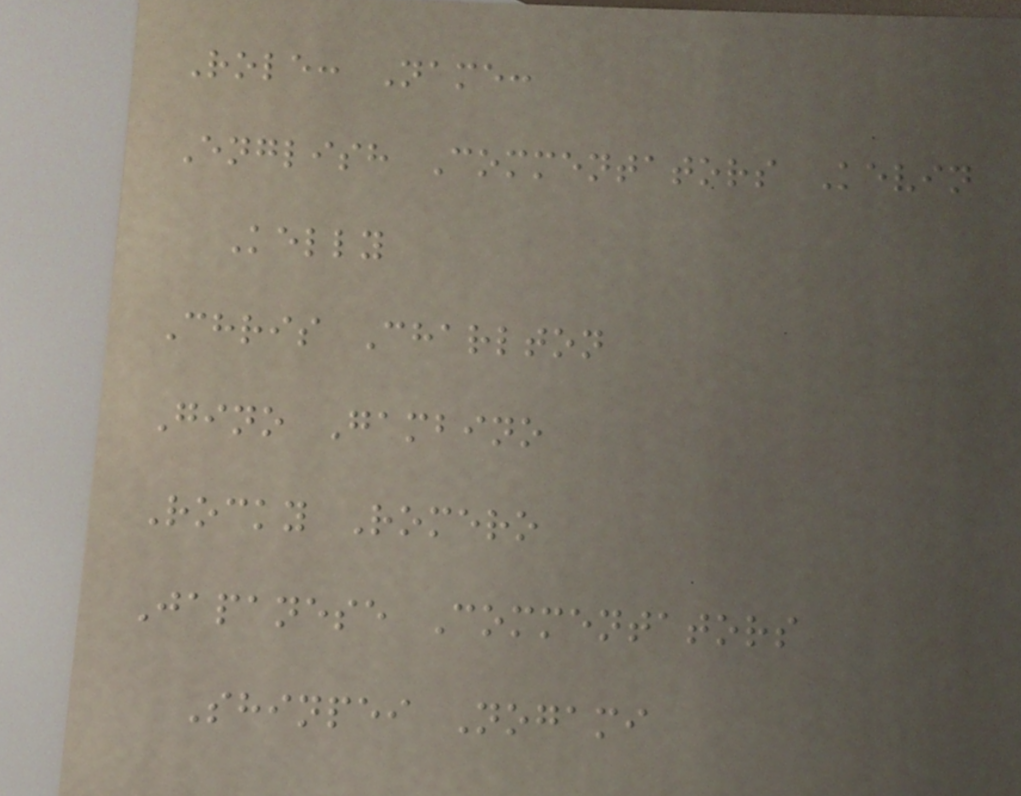Role: Name:
English Commentators Kevin
Kelly
Chris Charlton
Gino Gambino
Rocky Romero
Japanese Commentators
Shinpei Nogami
